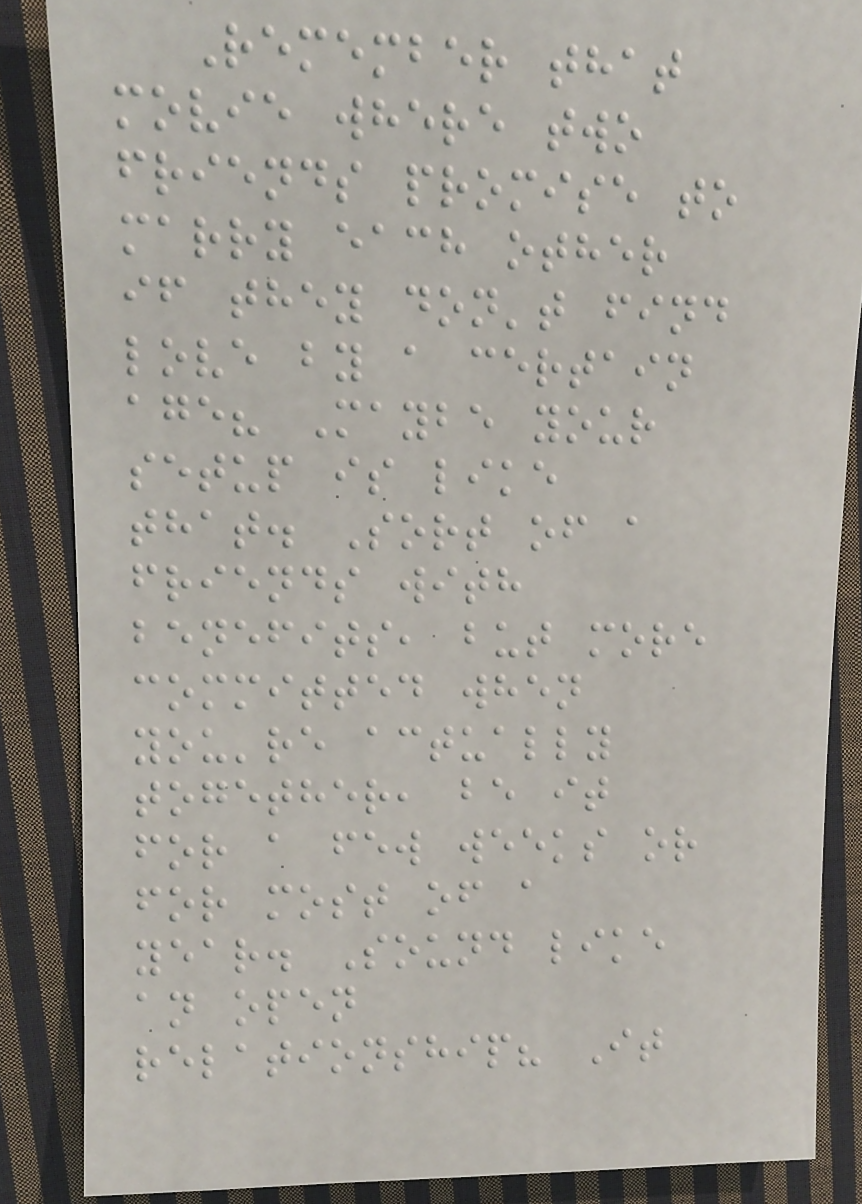Remember that
movie where two
friends promise to
marry each other
if they don't find
love by a certain
age? Maybe your
setup is like
that. Sort of a
friends with
benefits, but more
committed when
you're actually
together, be it
for a few weeks or
for most of a
year. Sound like
an open
relationship? It
